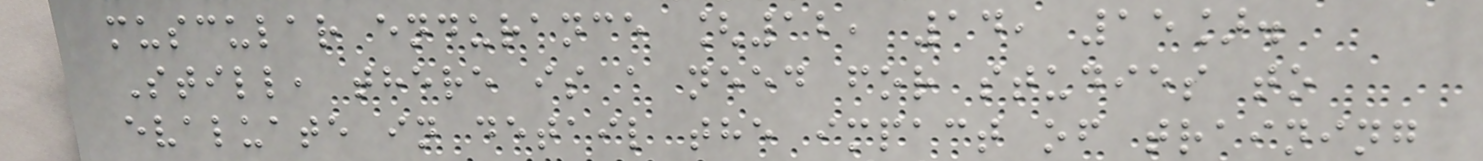muscular endurance [12, 14, 15].
Still, there is a need for studies to
evaluate in detail the impact of training
